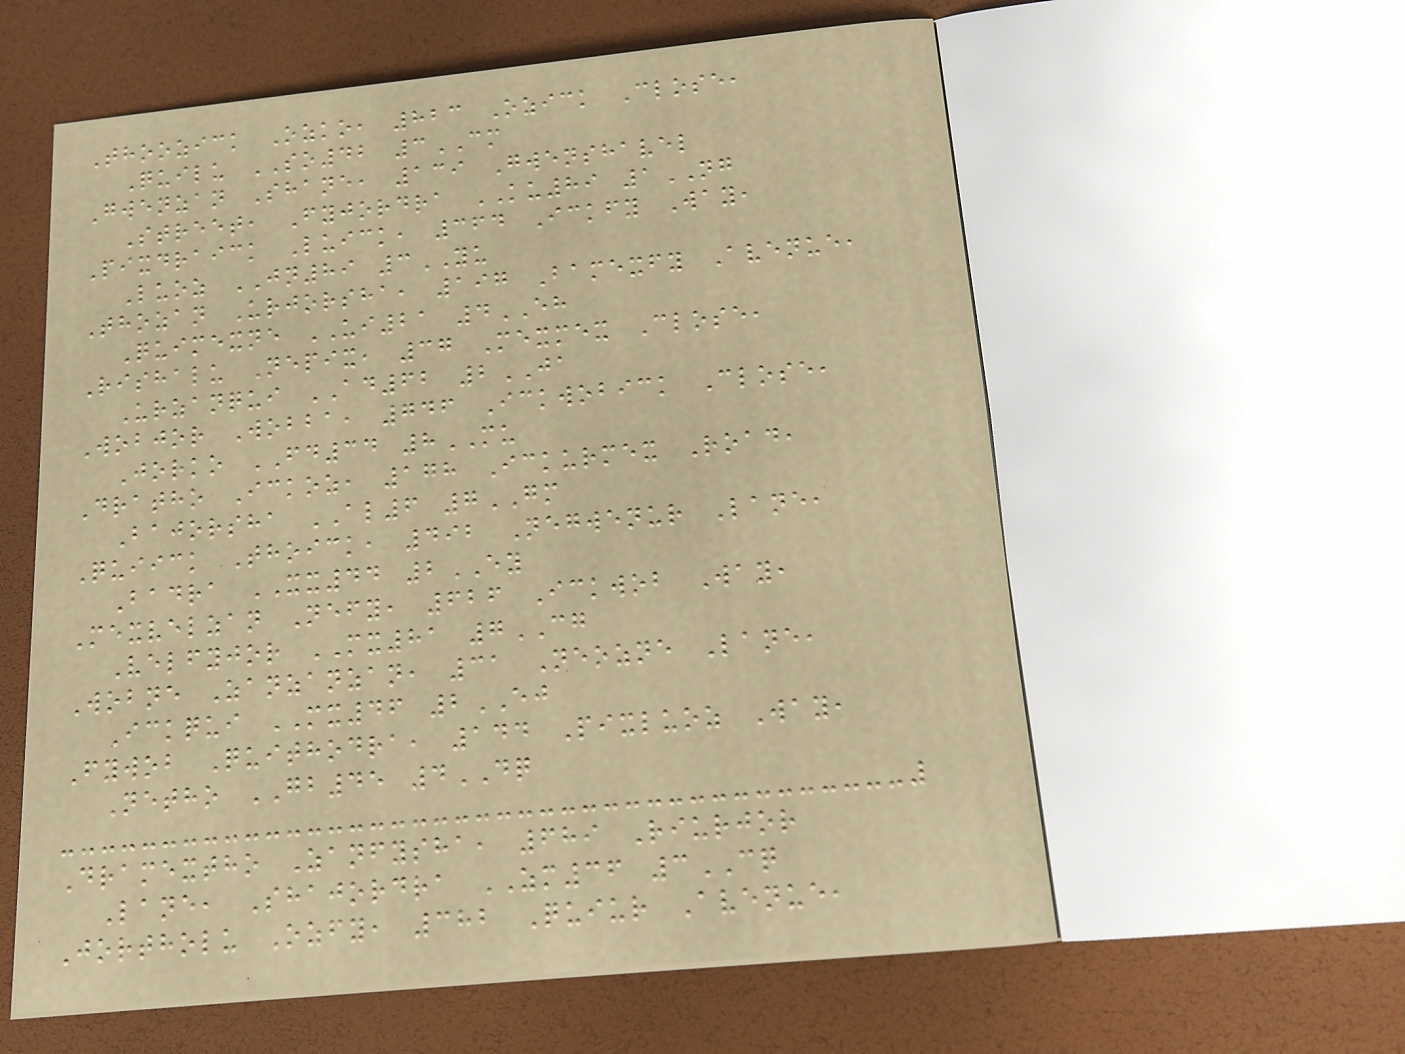Thoozick Ozko, 823 Ozick Close,
Quilu SO42 3CM
Gwenzan Shane, 139 Gwenshavel
Street, Fyjordra KU89 1NG
Pixdraick Luick, 364 Ickfy Way,
Luoz JN89 3YU
Thozan Urjorsha, 197 Bamexfy Avenue,
Quimexne UI21 4EH
Rishalu Nepix, 37 Mexmex Close,
Urzanqui AD62 2JA
Wobjor Wobba, 746 Ickwobick Close,
Jorko FD34 8MU
Dratho Ickoz, 178 Ickurmex Road,
Bajorsha AL6 7GM
Quiick Thoick, 492 Negwenur Lane,
Badra XX44 2EY
Mexvelzan Nefy, 626 Ickwob Way,
Velfyjor MX81 7CG
Wobne Zanzanzan, 31 Neozne Lane,
Ickqui MX46 2EJ
Fywob Quithodra, 144 Pixluoz Way,
Netho GB45 4DQ
Dramextho Zanfysha, 689 Riurjor
Lane, Shajordra ZM36 3CQ
Jortholu Ozfy, 382 Quiur Avenue,
